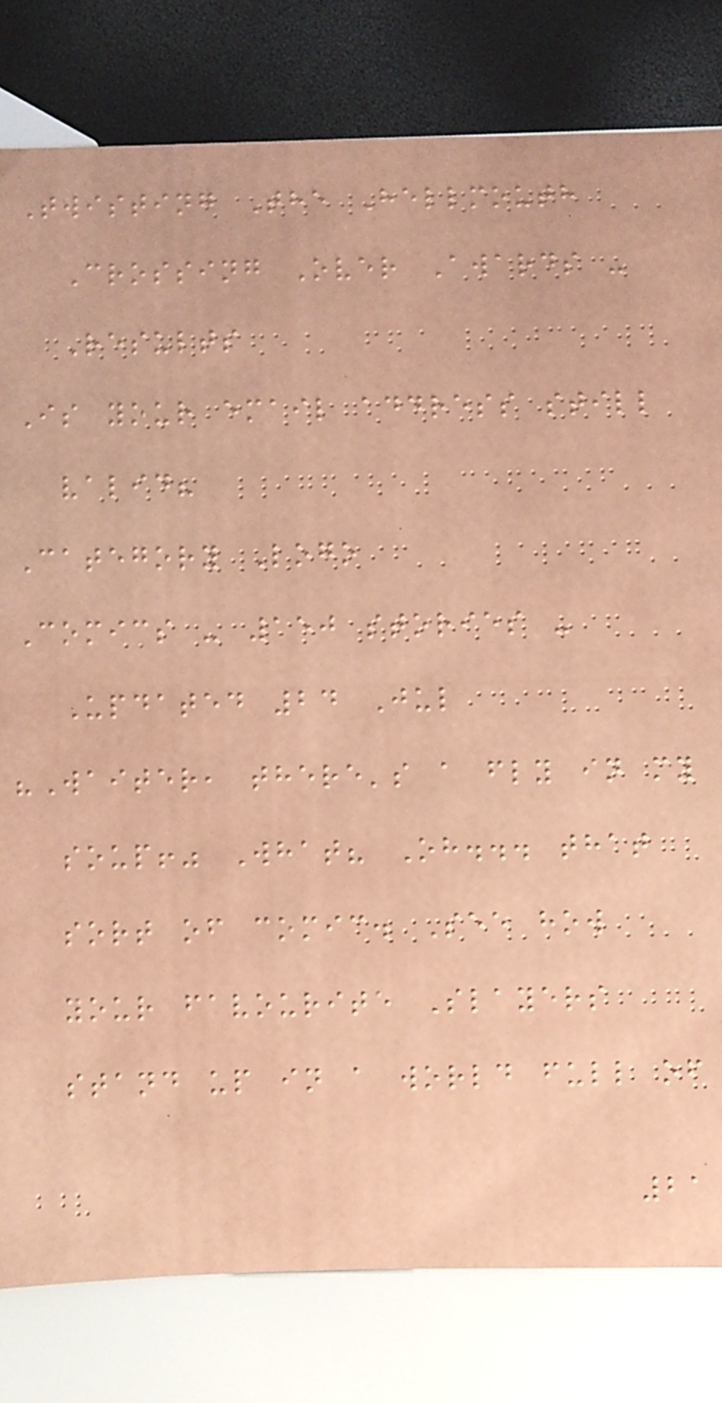Twisting The Hellmouth
Crossing Over Awards -
Results
Is your email address still
valid?
Category Logo
Comics - 150 stories -
Updated 24 Jul
"Waiter, there's a fly in my
soup!" What? Oh... that
sort of comic. See how
your favourite Slayers
stand up in a world full of
21
